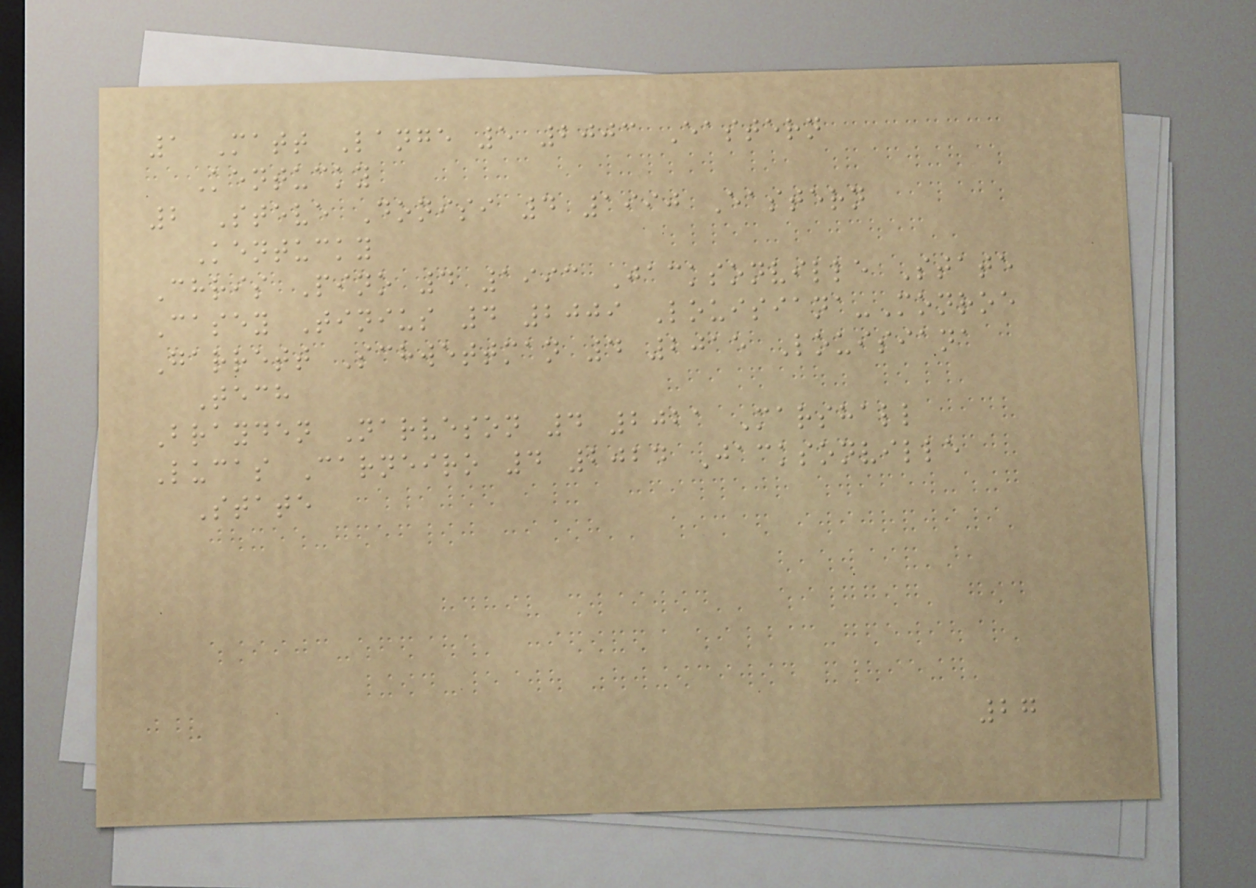1 Matt Lange 5 2003 Eastern
Kentucky
2 Steve Donisi 4 1990 Eastern
Kentucky
Chris Pino 4 1993 Jacksonville State
Casey Tinius 4 2009 Louisiana-Monroe
Garrett Schwettman 4 2015 Louisiana
Tech
Brayden Narveson 4 2021 Marshall
Lucas Carneiro 4 2024 Jacksonville
State
27
